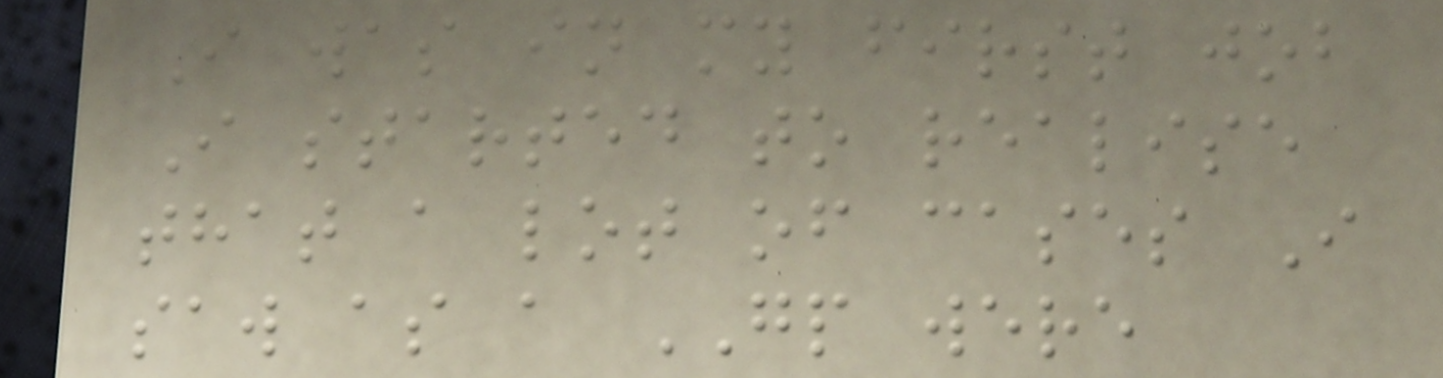I was in my first job
I started to realise
that a lot of cases I
saw as a GP were
